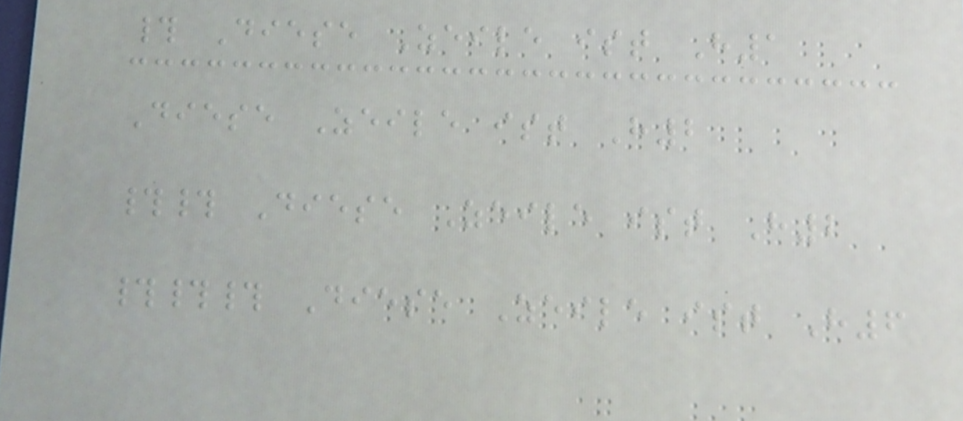# Diese Zeile ist H1
Diese Zeile ist H2
## Diese Zeile ist H2
### Diese Zeile ist H6
